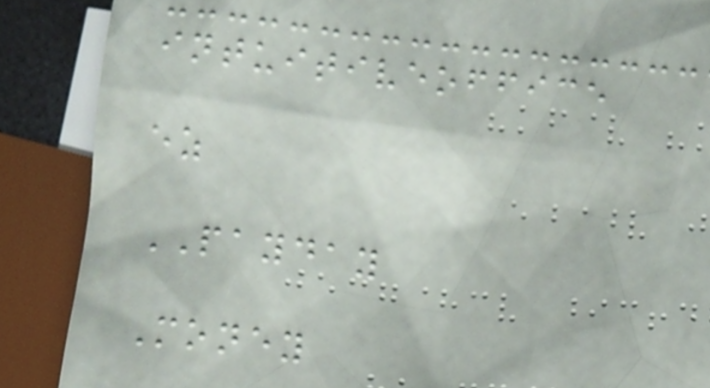intuitiveoffice
ez
PAYDAY
Money
